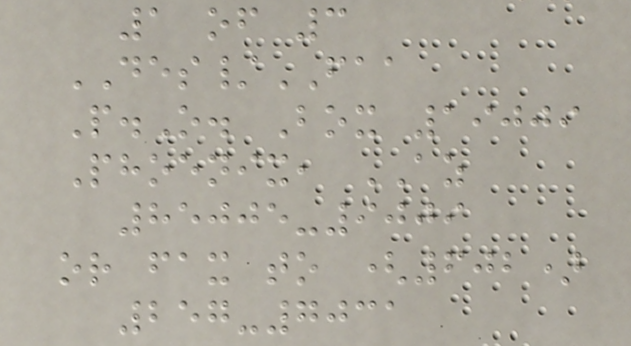1 of 3
DES/FAA
P.O. Box 19009
Phoenix, AZ
85005-9009
or fax to (602)
257-7031
